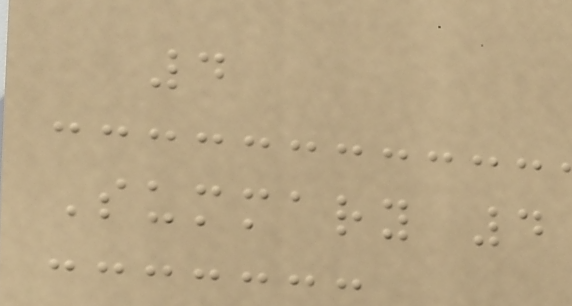4
Summary 4
